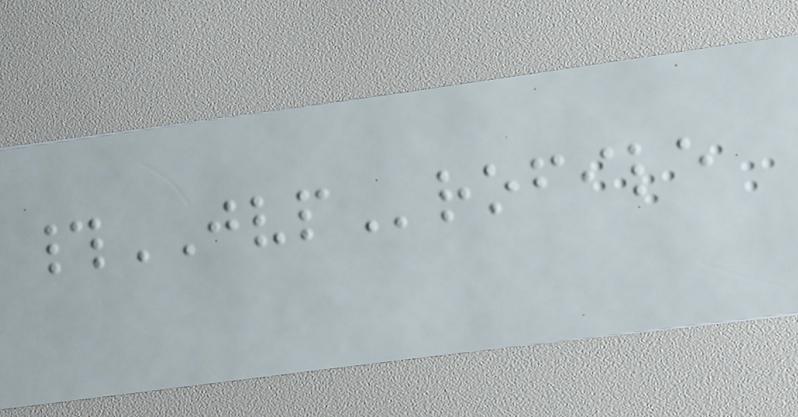#JVProfile
